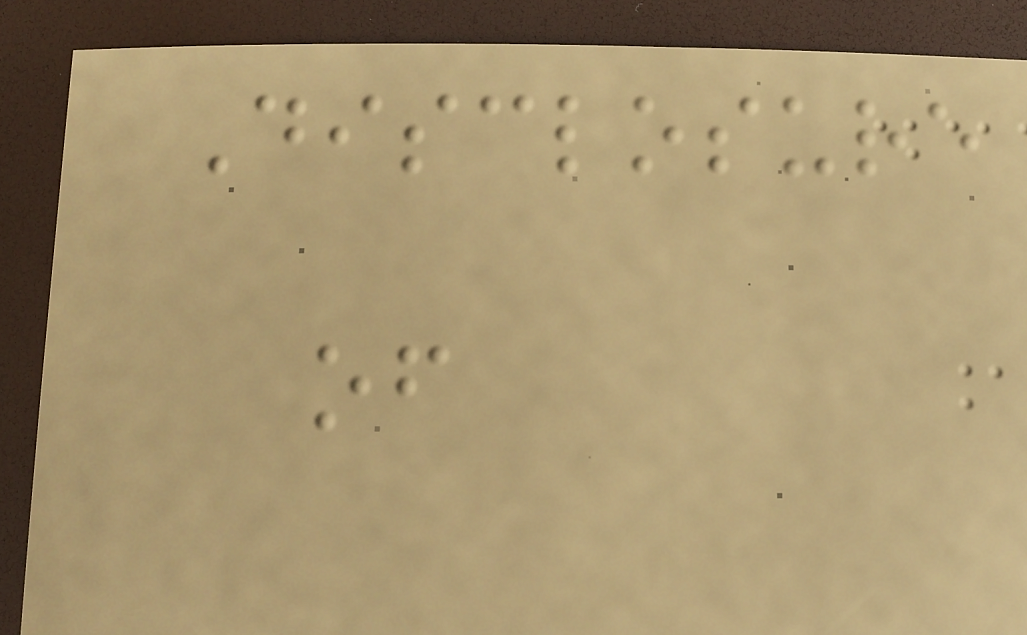Disclosure
of
